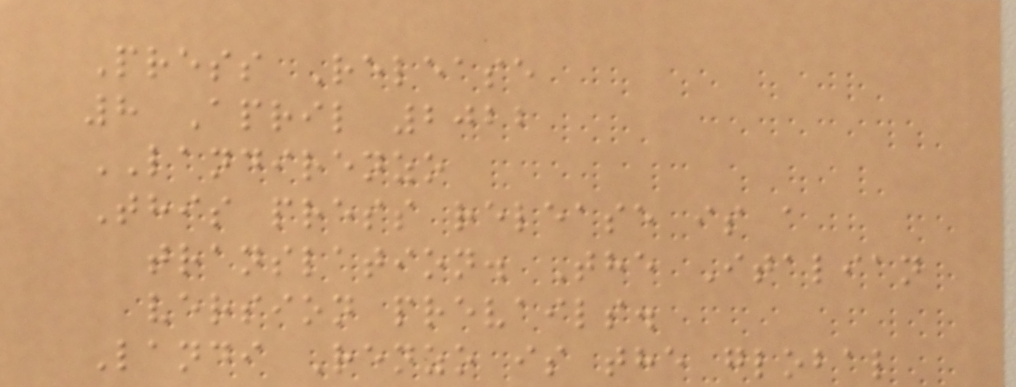Press Release
8 April 2022
LANDIRENZO
This press release is a
translation. The Italian
version prevails.
Landi Renzo is the global
